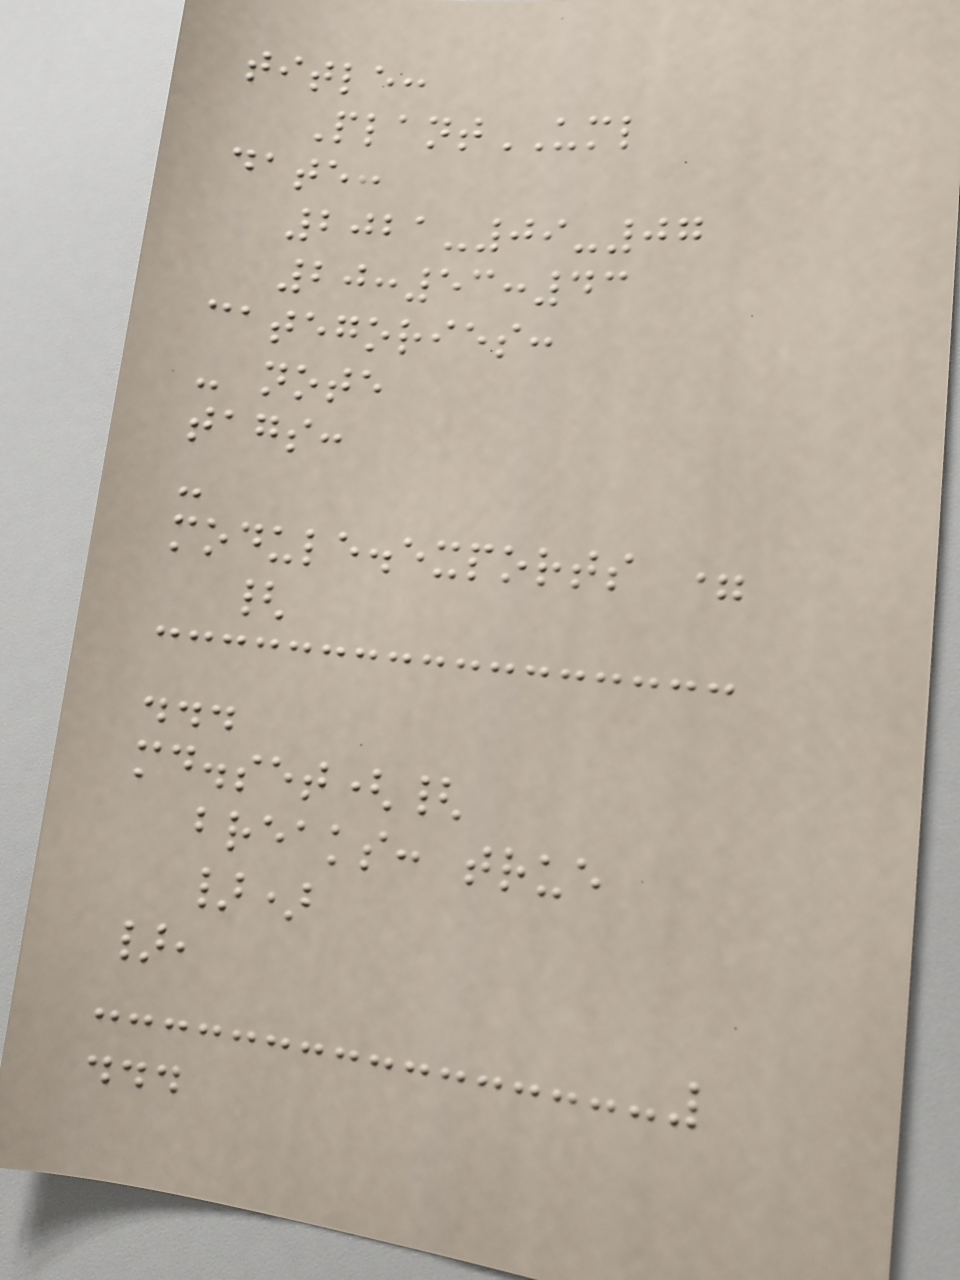title:
PlantUML
date:
2021-09-07
20:53:43
categories:
- note
tags:
-
module.exports =
{
...
md.set({
breaks: true
})
},
...
